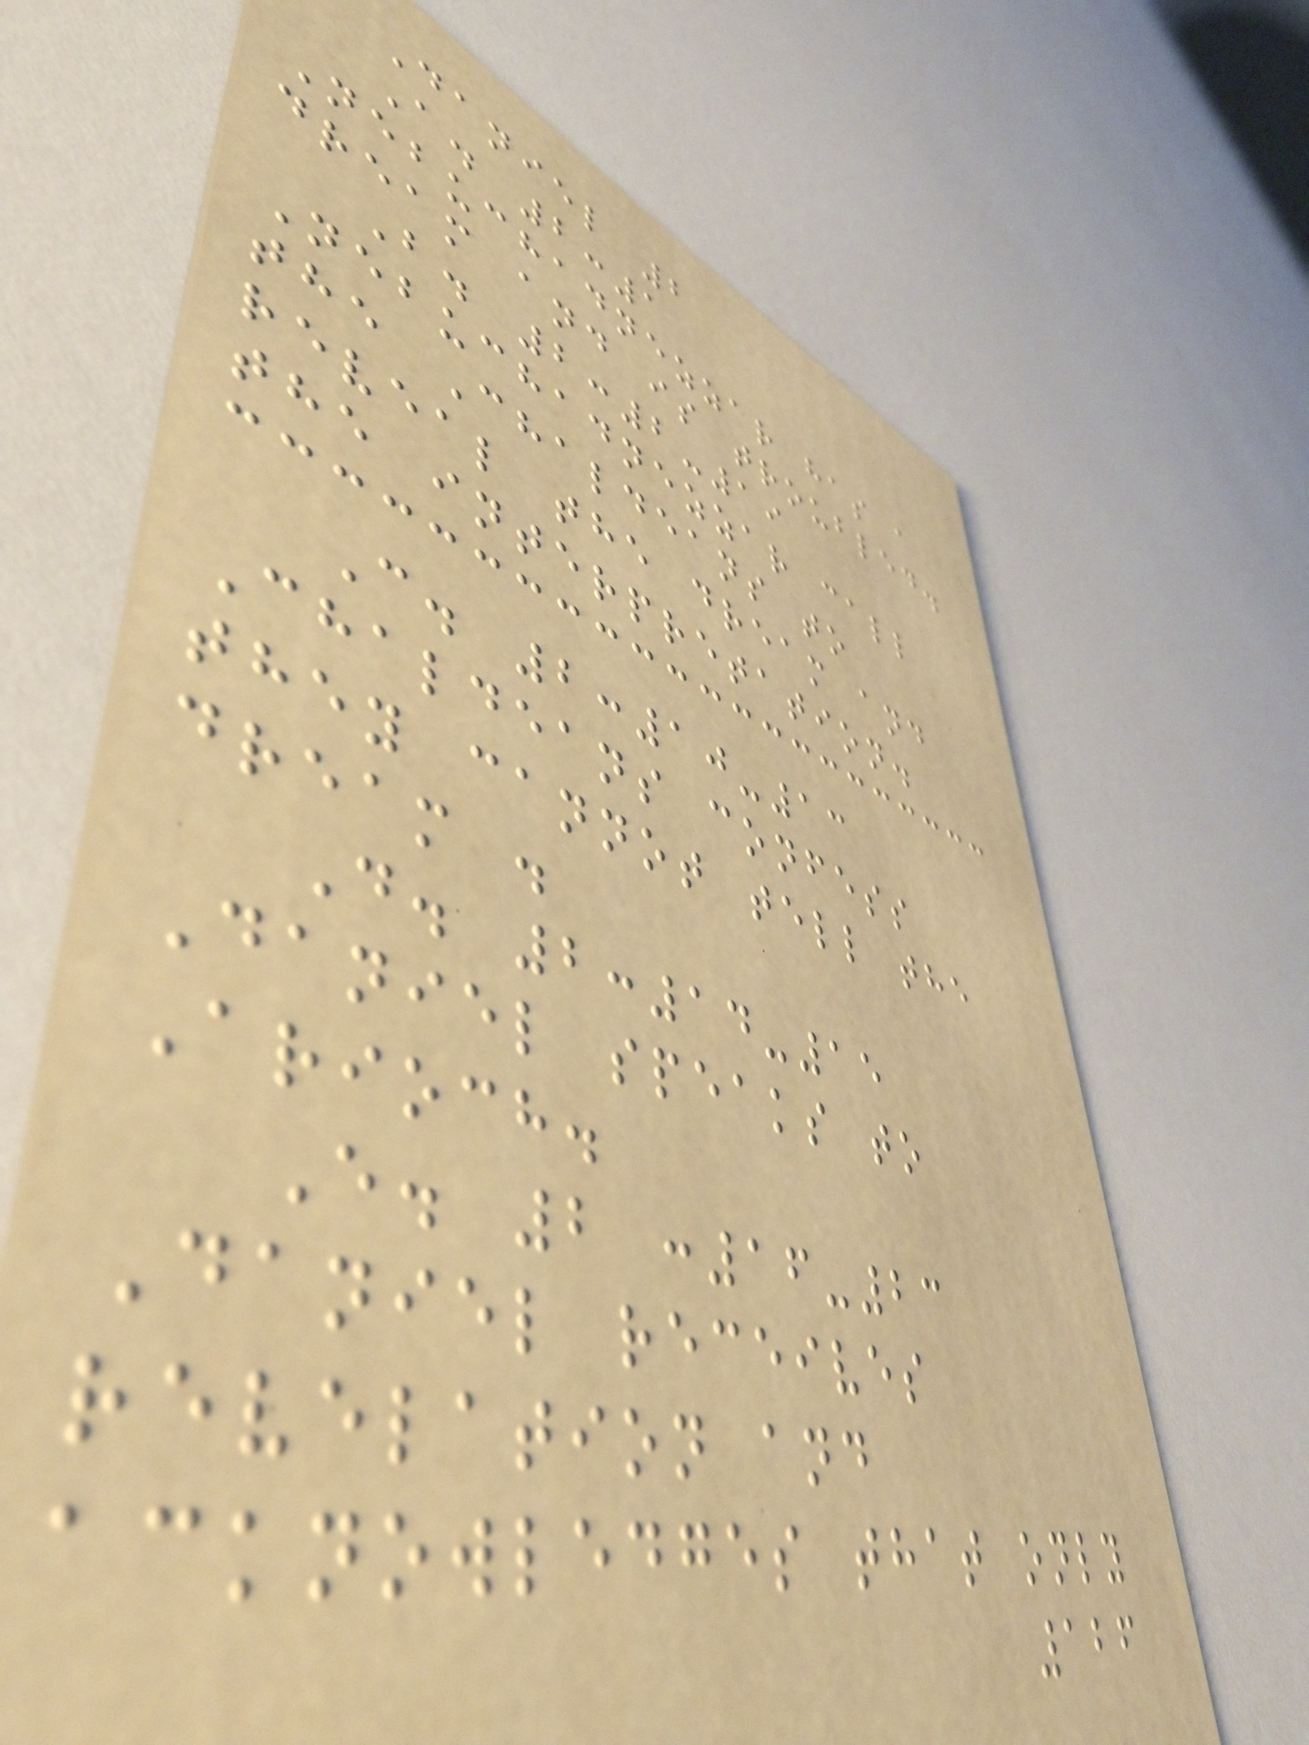Daniel 2
A. 2:1
Nebuchadnezzar has a
dream and is troubled.
B. 2:2-19
Nebuchadnezzar call
the Chaldeans to
reveal the dream and
the interpretation.
C. 2:10-13
Chaldeans confess
they cannot tell the
dream .
D. 2:14-15
Daniel speaks to
Arioch.
E. 2 :16-23
Daniel receives
revelation and
acknowledges that only
126
